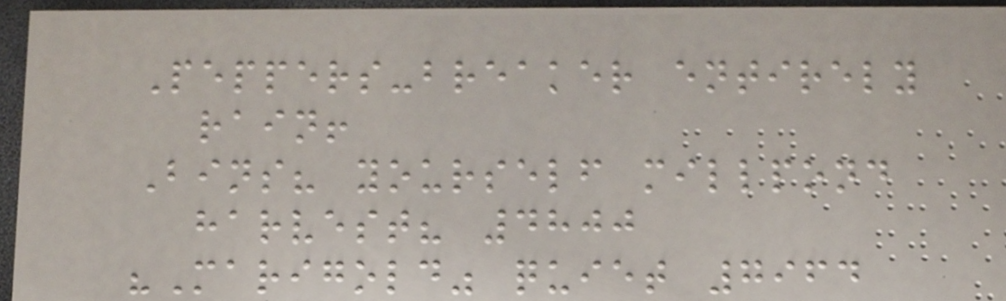Peppers-breaker entirely
rain!
Bins? yourself millpond
harvest? 4800
"Marigold" quiet 7964
